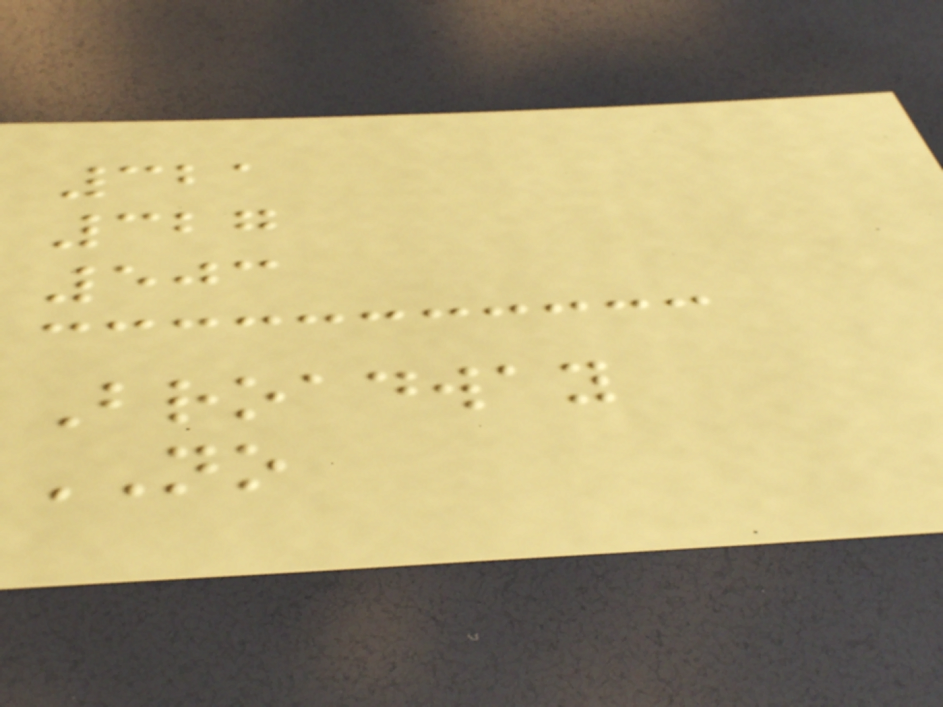321
327
503
Broadway
NO
